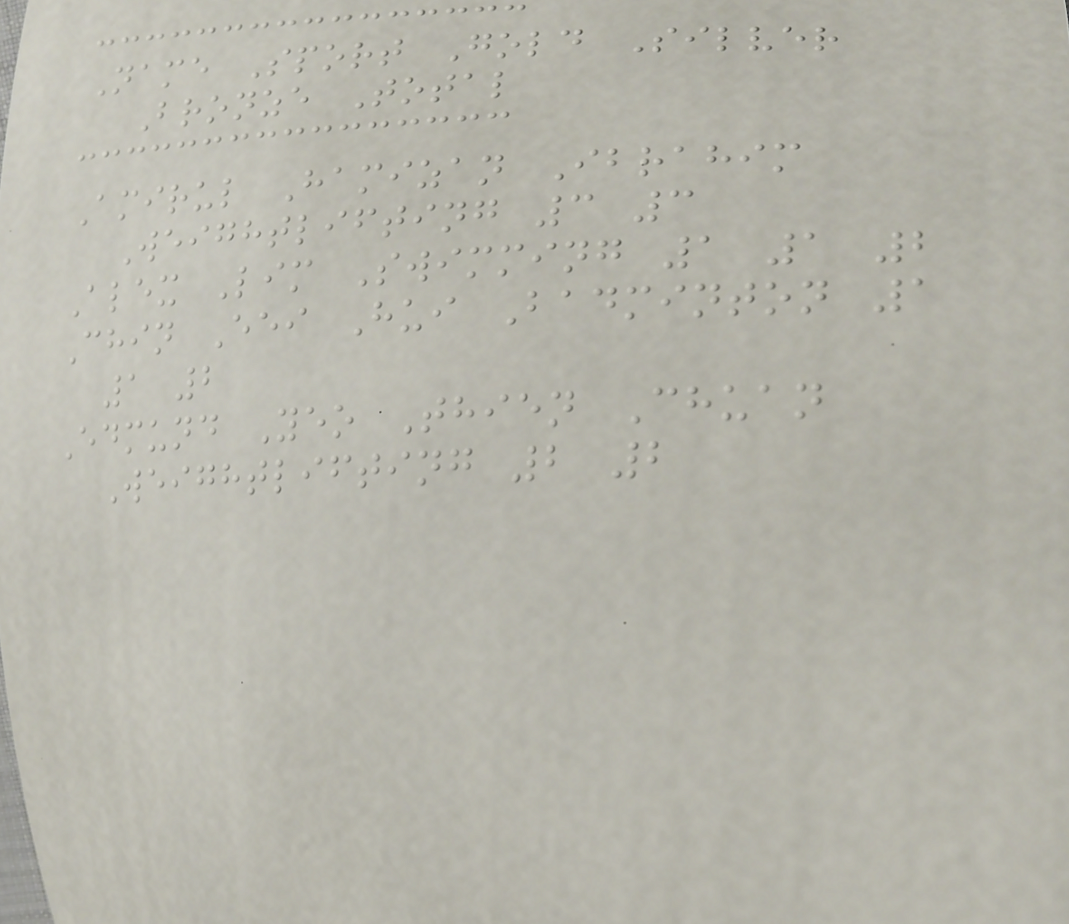Name Sport Gold Silver
Bronze Total
Amirul Hamizan Ibrahim
Weightlifting 3 3
Alex Lim Swimming 1 1 2
Chin Eei Hui Badminton 1
1 2
Edmund Yeo Thien Chuan
Weightlifting 2 2
